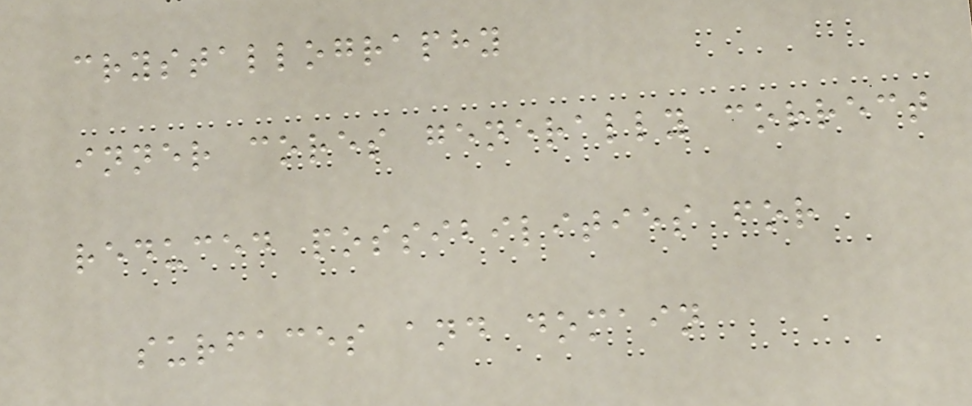crystallography
inner cores generally correct
reduced possibilities for
surfaces and domain
